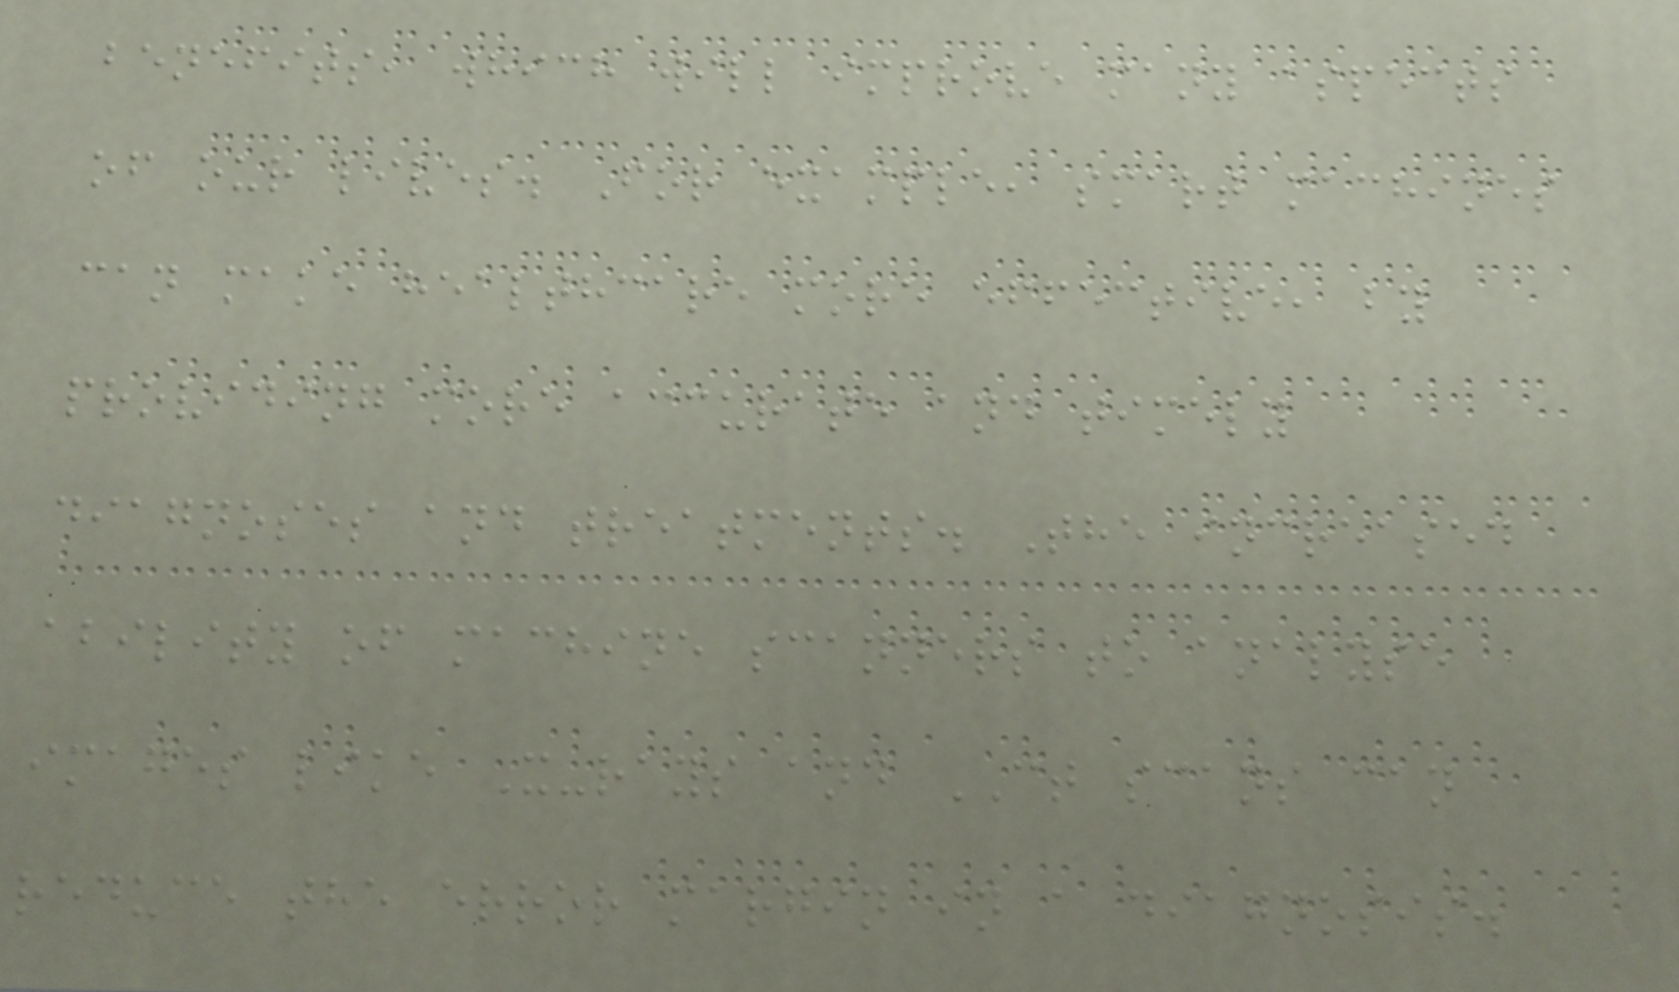benefits, which will improve many aspects
of our lives. For example, smart machines
can make healthcare more effective, by
providing more accurate and timely
diagnoses and treatments. The increased
ability of machine scanners to analyse
images like X-rays and CT scans can
reduce the error margin in a diagnosis.
